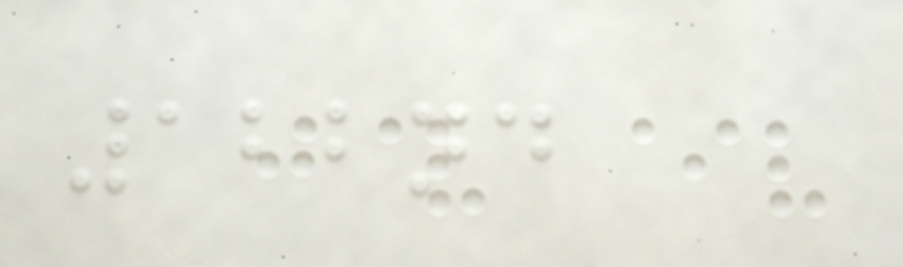122nd
